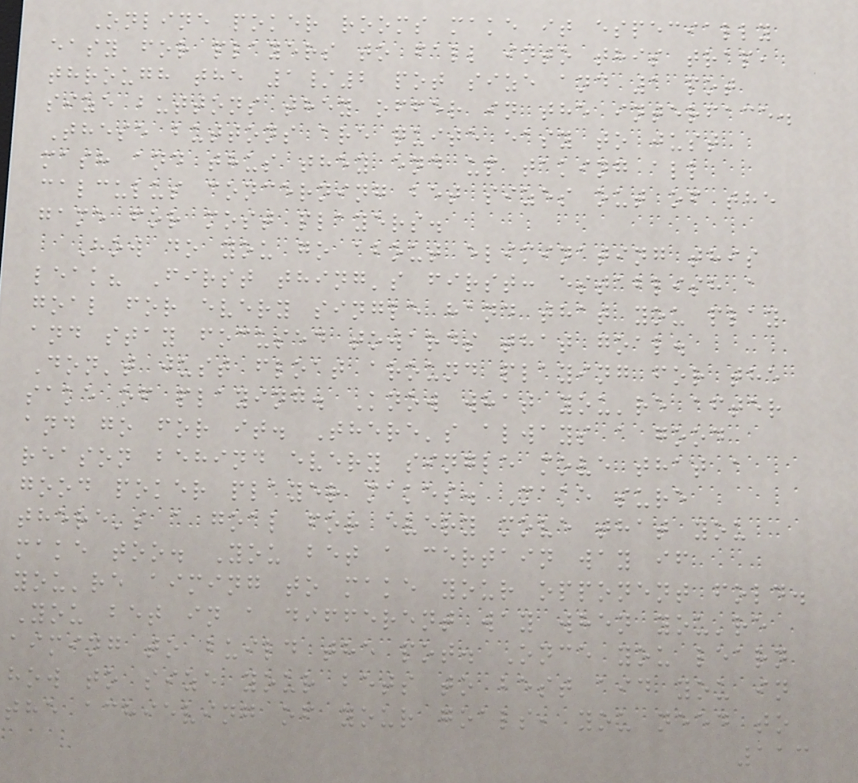Online poker rooms make it especially
easy for players to fall into this trap,
through the 1/2 pot size and 1 pot
size buttons they offer in the interface.
These buttons are quite easy to just
mash and thus they end up taking all
calculus concerning bet sizes out of the
game for most players.
How do you go about eliminating this
leak? First thing's first: establish a
goal for every single hand that you play
and stay focused towards that goal.
Don't just float around playing for the
sake of playing. Know what you're after
and go for it. There's always a good
reason behind every single move that a
good poker player makes. Make sure
there's a goal for every move that you
make too. You bet a certain way if
you're aiming to make your opponent fold.
You bet in a different way when you're
aiming to build the pot. Once you learn
how to size your bets to best aid you in
the achieving of your goals, you need to
113
